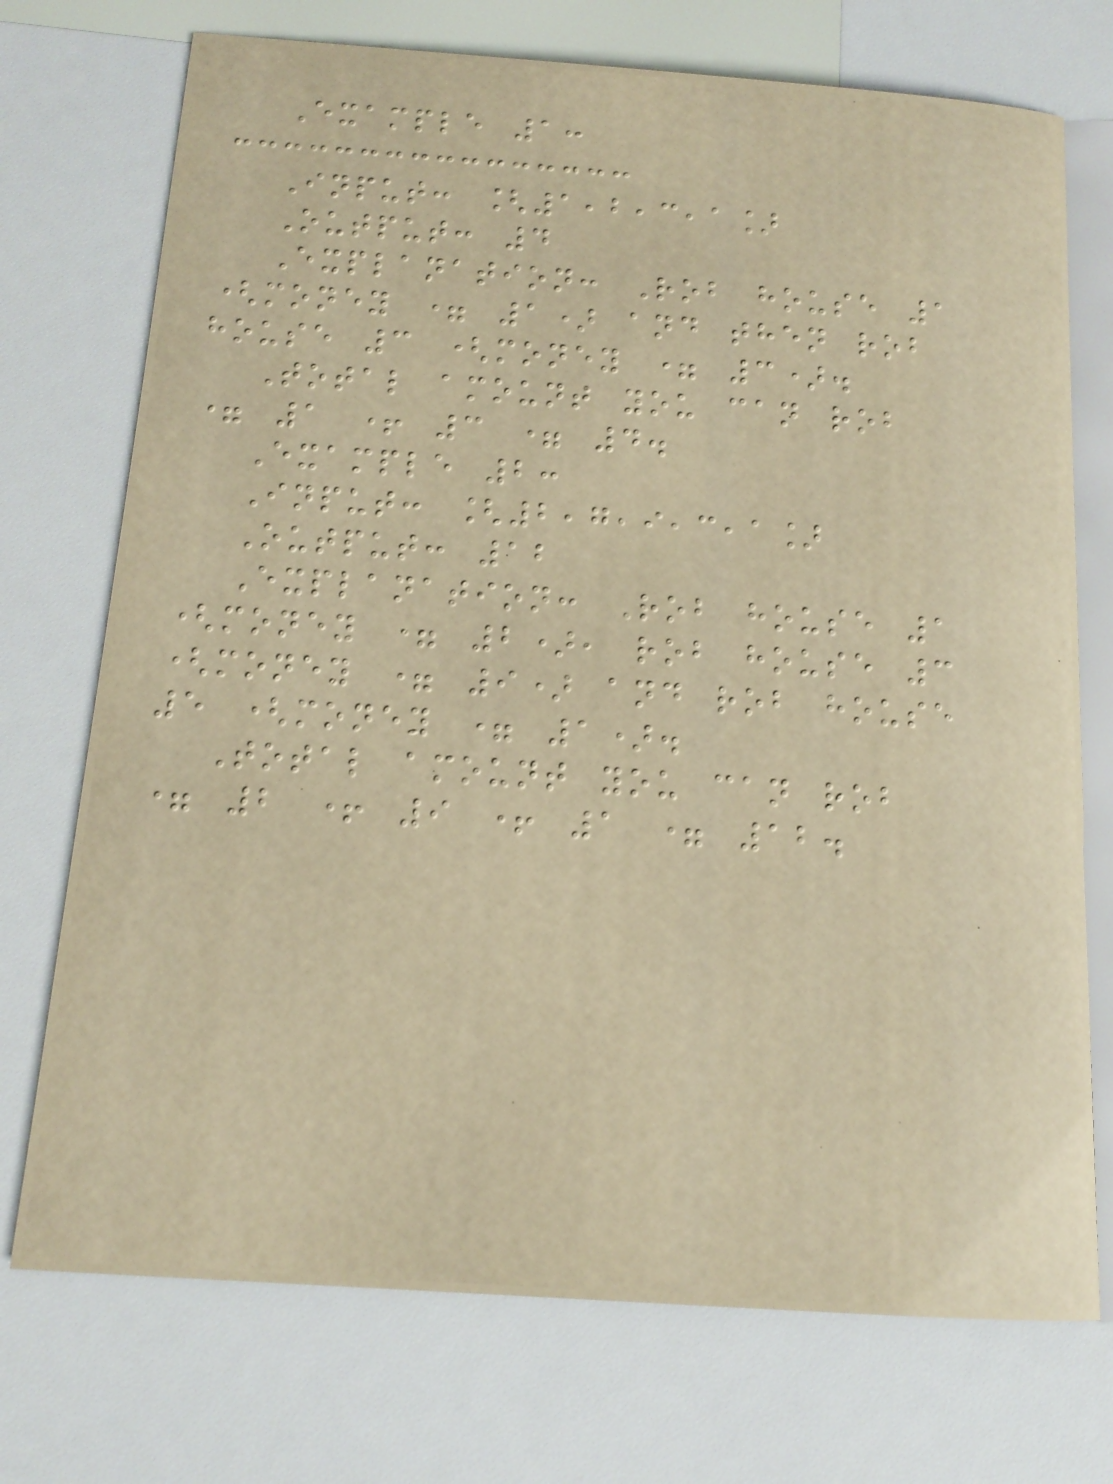Example 1:
Input: [1,2,3,1]
Output: 4
Explanation: Rob house 1
(money = 1) and then rob
house 3 (money = 3).
Total amount you can rob
= 1 + 3 = 4.
Example 2:
Input: [2,7,9,3,1]
Output: 12
Explanation: Rob house 1
(money = 2), rob house 3
(money = 9) and rob house
5 (money = 1).
Total amount you can rob
= 2 + 9 + 1 = 12.
